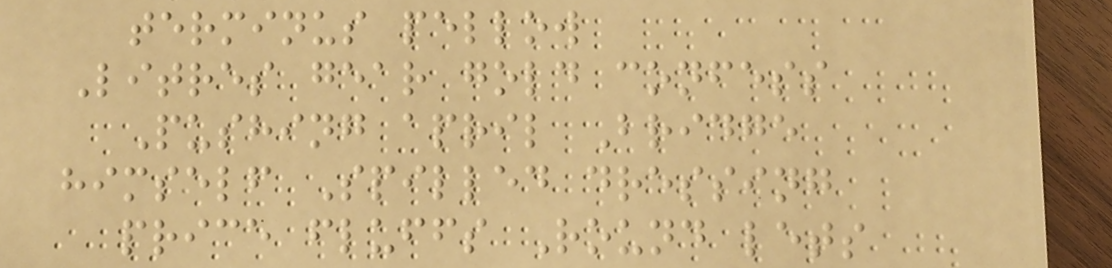terminus pellow
Litres gear gold confess
Pushing april Bridge
himself Spilled dressing
price fluffs Round lets
